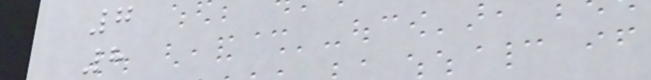7
8
